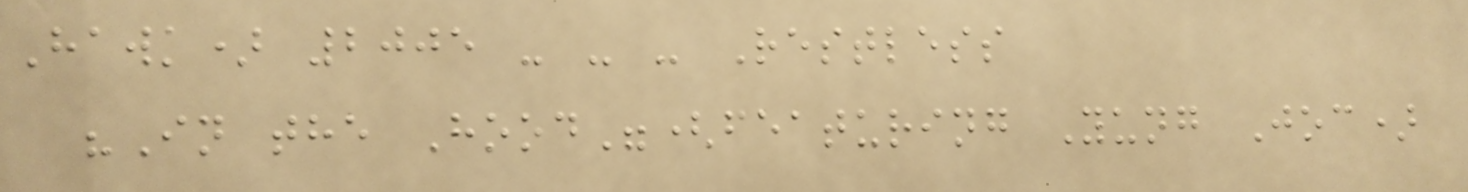Hawk) 2005 - - - Restless
"In the Hood"(featuring Yung Joc)
